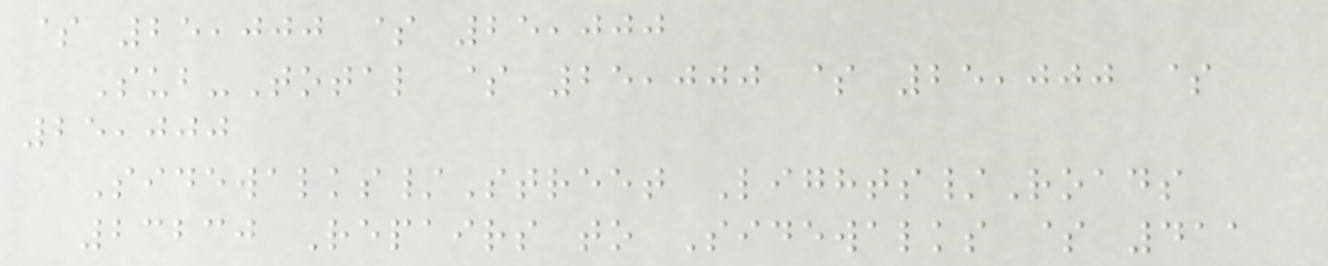$ 25,000 $ 25,000
Sub-Total $ 25,000 $ 25,000 $
25,000
Sidewalks/Street Lights/Roads
23230 Repairs to Sidewalks $ 411
